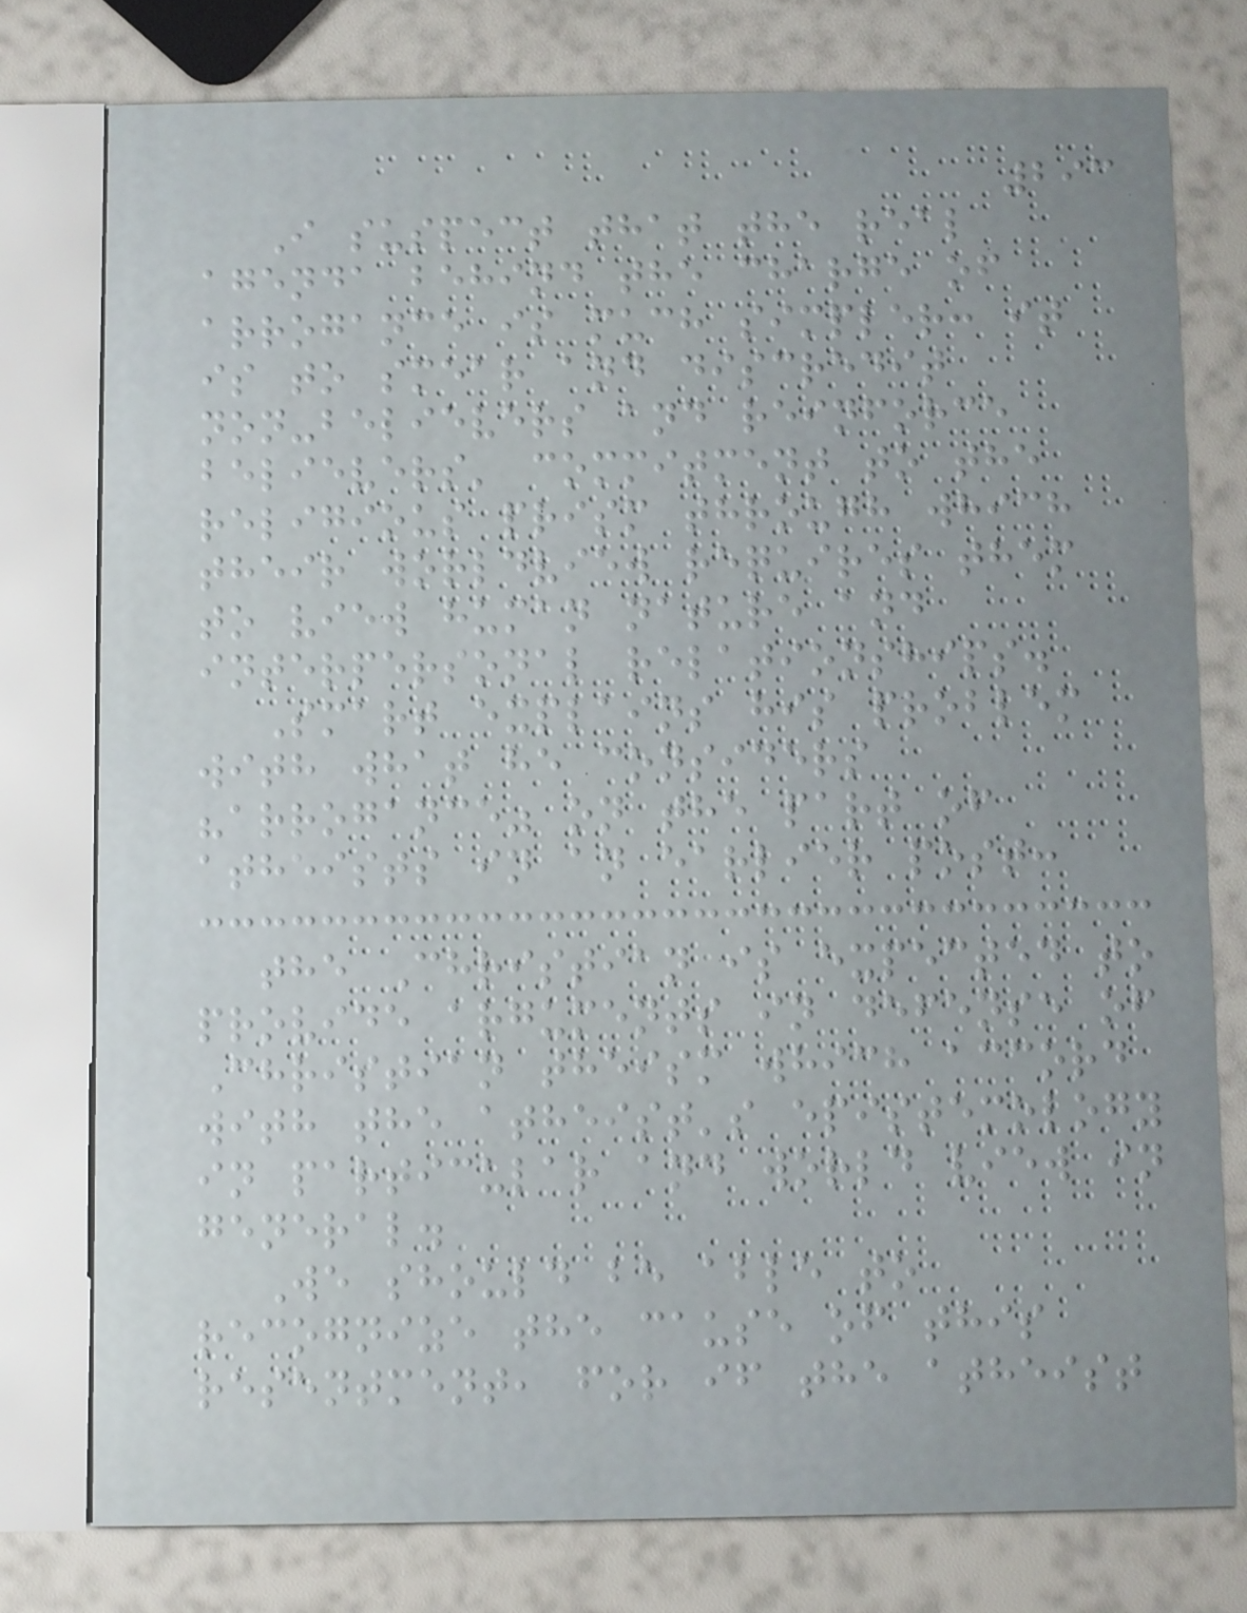293
I suspect that the real
agenda behind the charge of
arrogance is much simpler: it
is to smear and discredit
non-believers and reinforce
believers' commitment to the
religious prism through which
their worldview requires them
to view human nature and
interpersonal relationships.
Smart explains his problem
with what he considers
"arrogance" on the part of
atheists in an earlier post:
the Christian is expected to
provide arguments in defense of
Christian theism which accord
with the atheist's epistemology
in particular and world view in
general.
We should be able to
recognize the cause of this
resentment, for if the atheist
